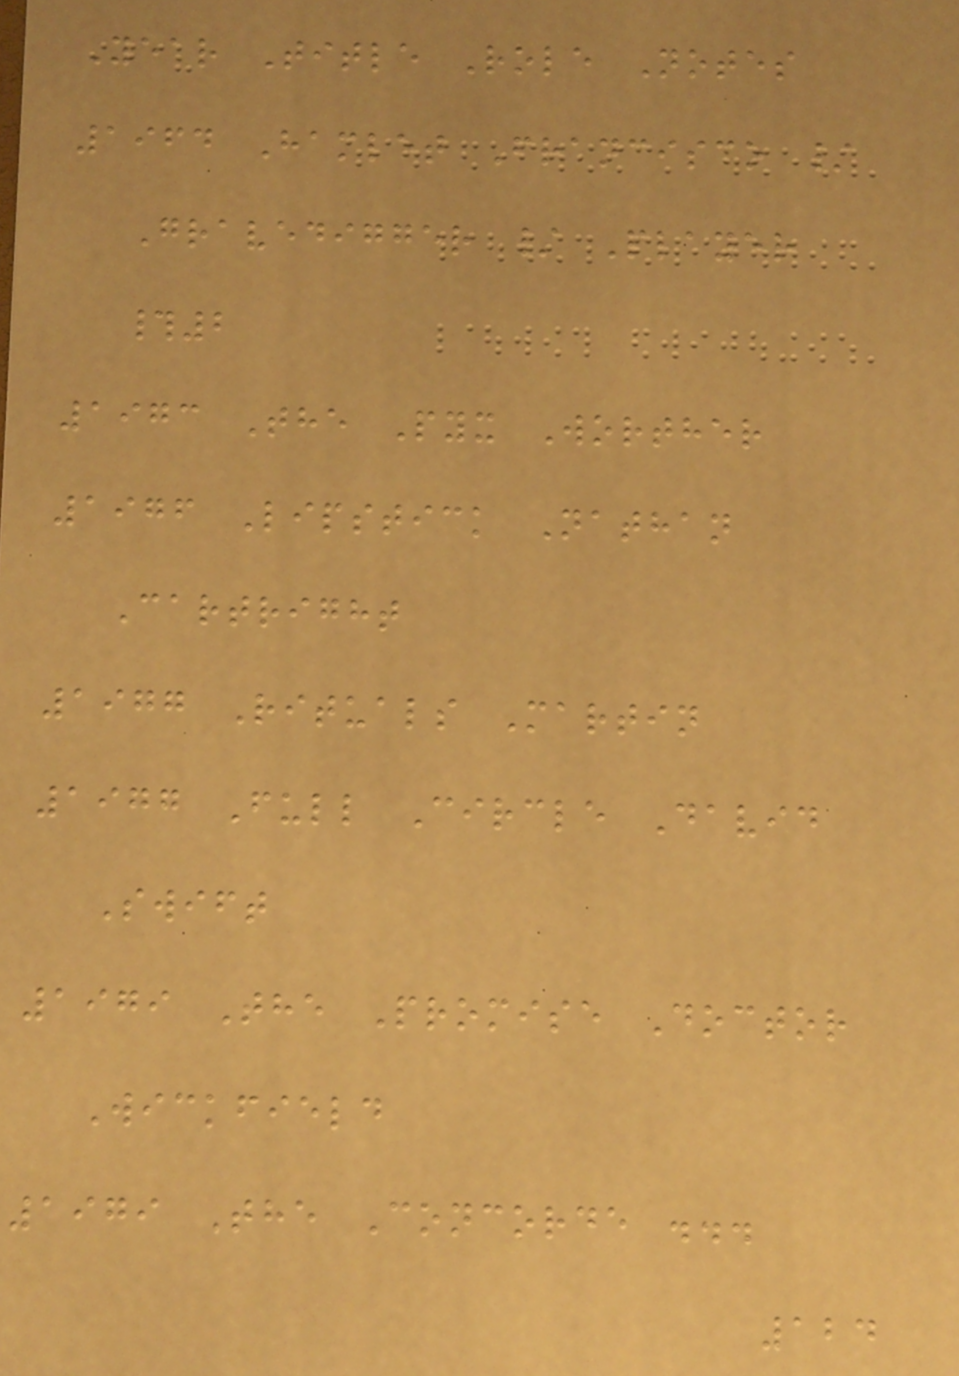Year Title Role Notes
1964 Hamlet Francisco /
Gravedigger / Player
#2
1973 The Pyx Worther
1976 Lipstick Nathan
Cartright
1977 Rituals Martin
1977 Full Circle David
Swift
1979 The Promise Doctor
Wickfield
1979 The Concorde ...
124
